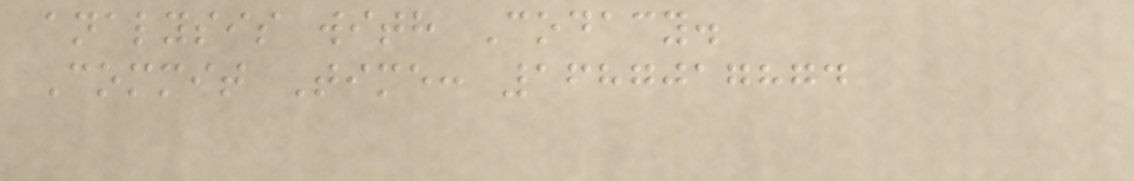analysis with Codacy.
Commit Time: 1687017874
